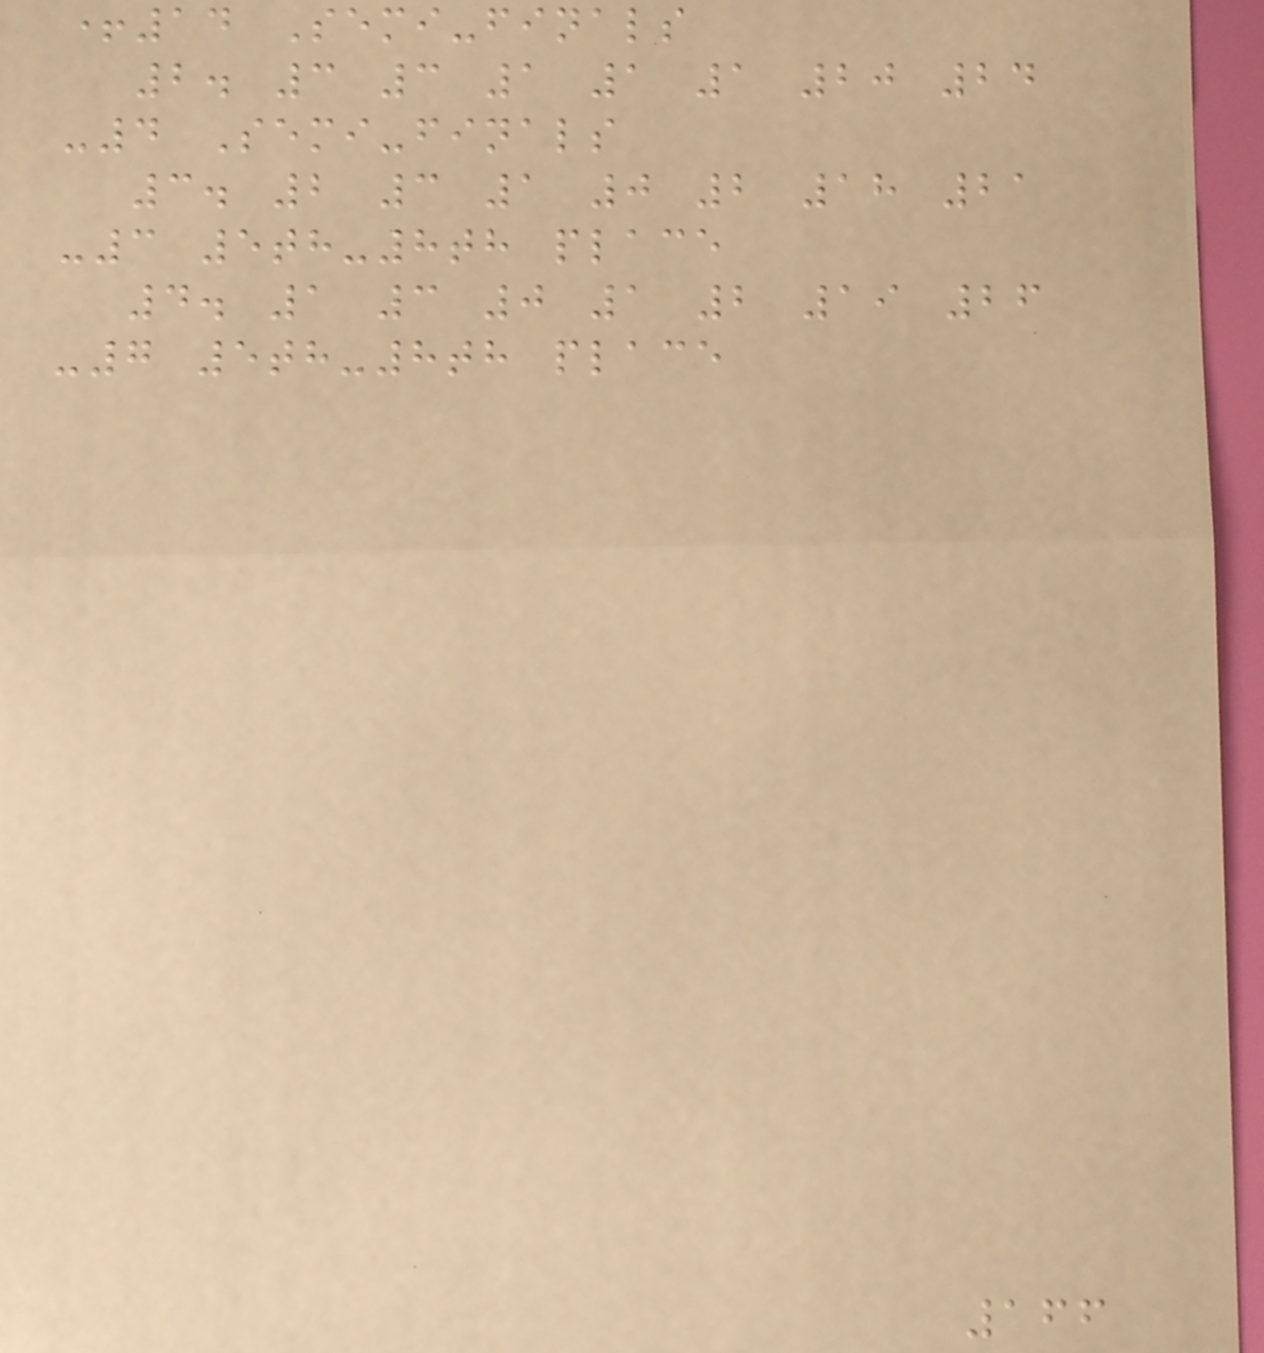+14 Semi-finals
2. 3 3 1 1 1 20 24
-4 Semi-finals
3. 2 3 1 0 2 18 21
-3 5th-8th place
4. 1 3 0 1 2 19 26
-7 5th-8th place
166
